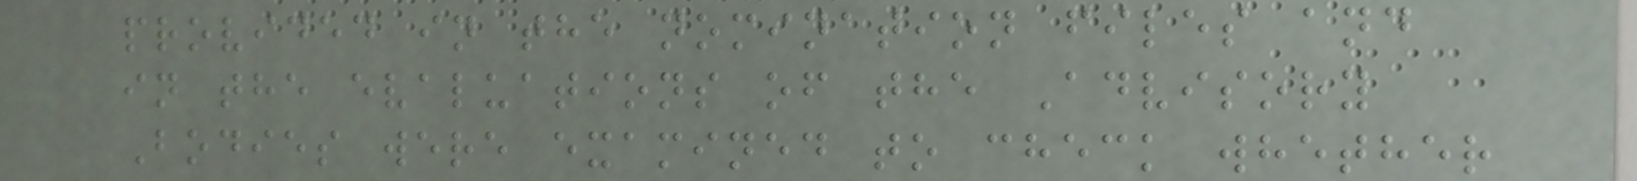provided in the nomination files and
in the evaluations of the Advisory
Bodies were examined to check whether
